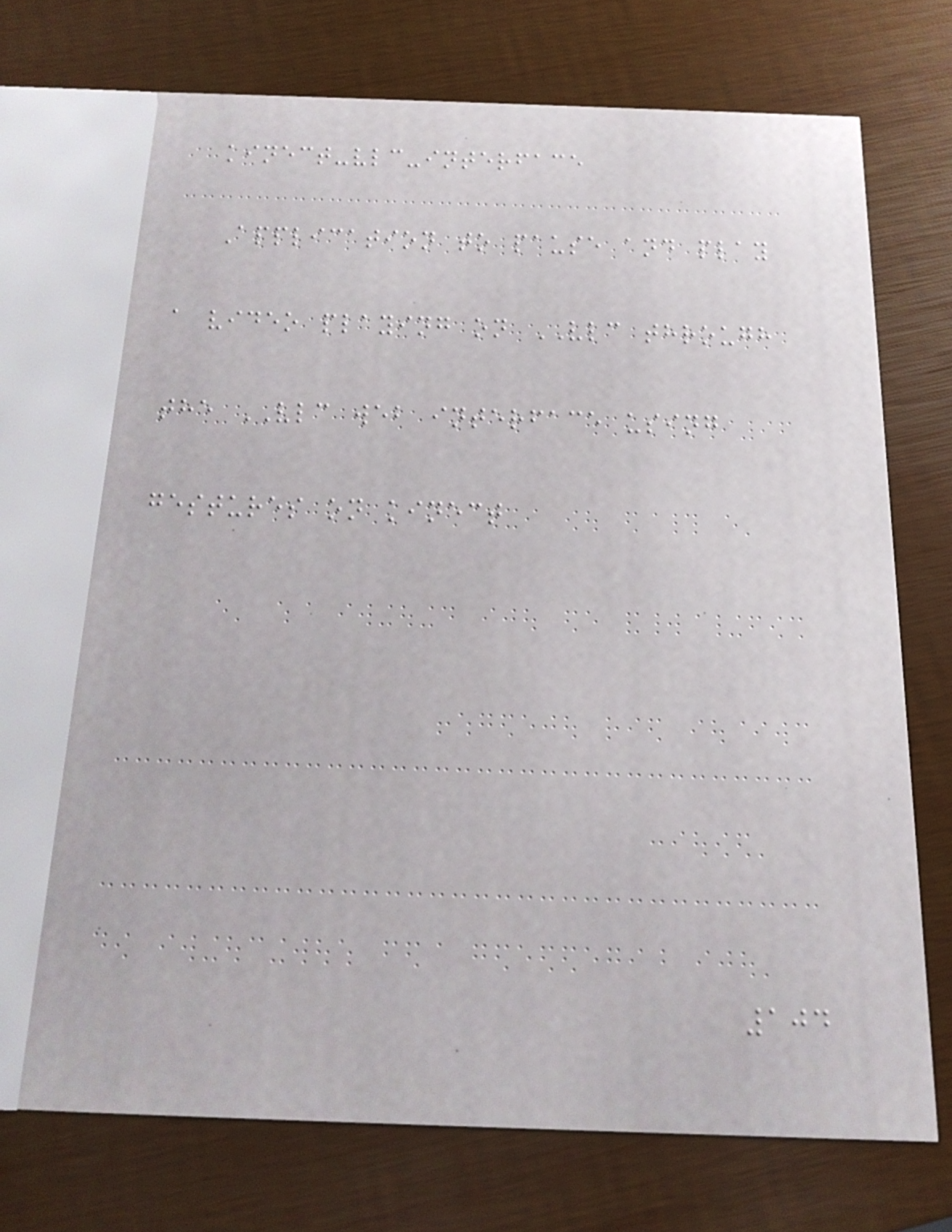kinect-vlc-interface
Application to pause and play
a video playing on VLC through
the VLC web interface using
gestures on kinect
104
